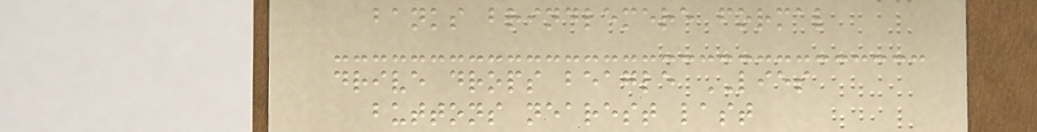banks brindlemere formal
drive drops beagle LIES
buttons nearest last
